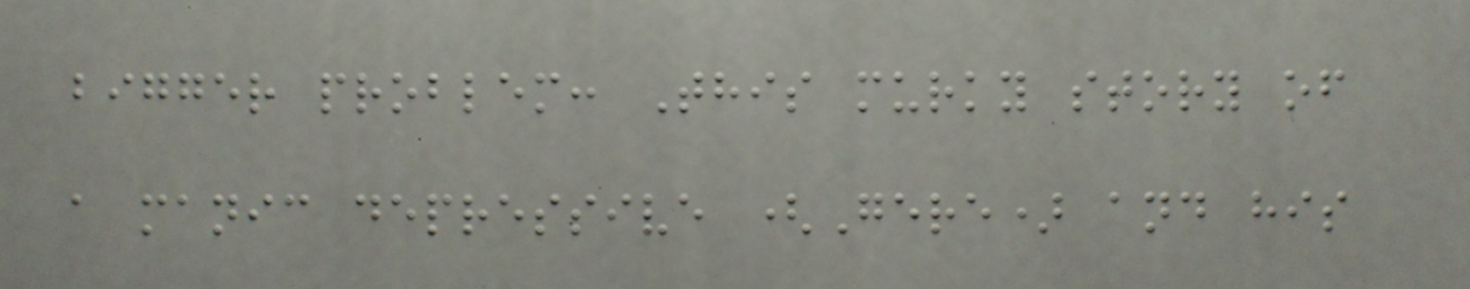bigger problem: This murky story of
a manic depressive (Gere) and his
